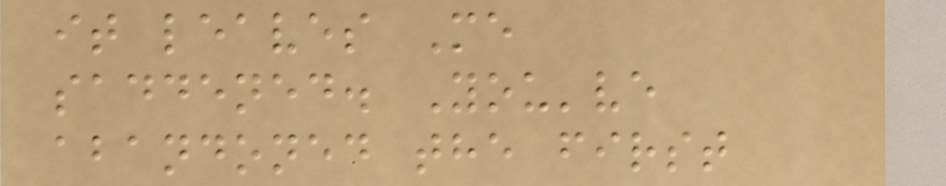it leaves Me
saddened. You've
abandoned the first
